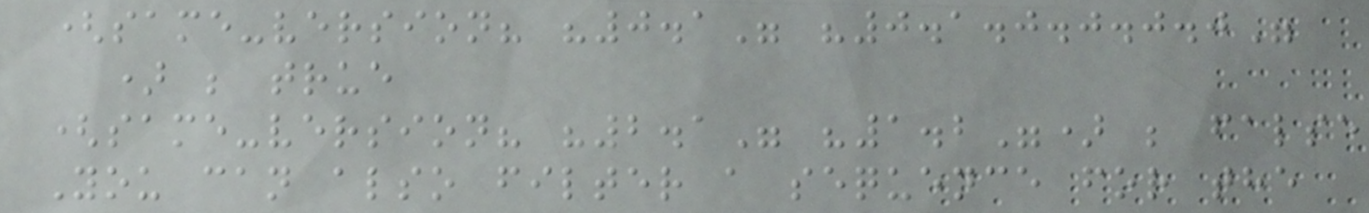(same-version? "0.1" "0.1.0.0.0.0"
) ; true
(same-version? "2.1" "1.2") ; false
You can also filter a sequence for the
